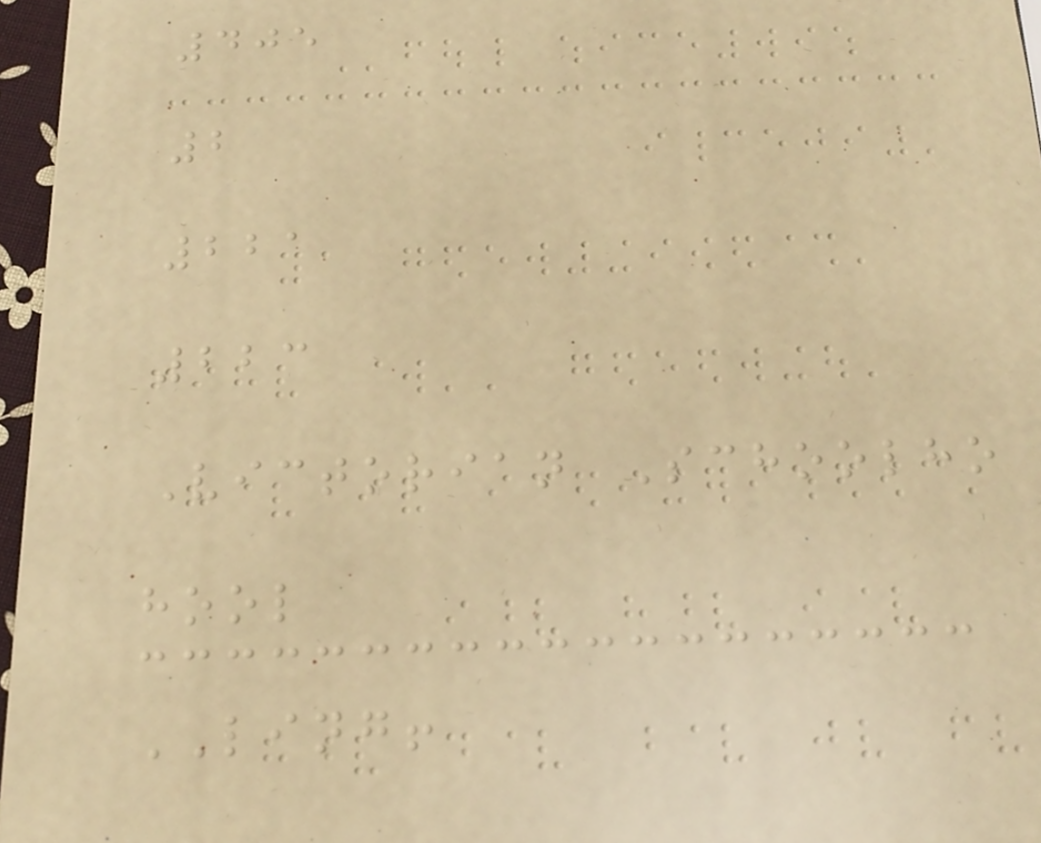405
2
221
223
Victorian Schoolho
hool
LING!
